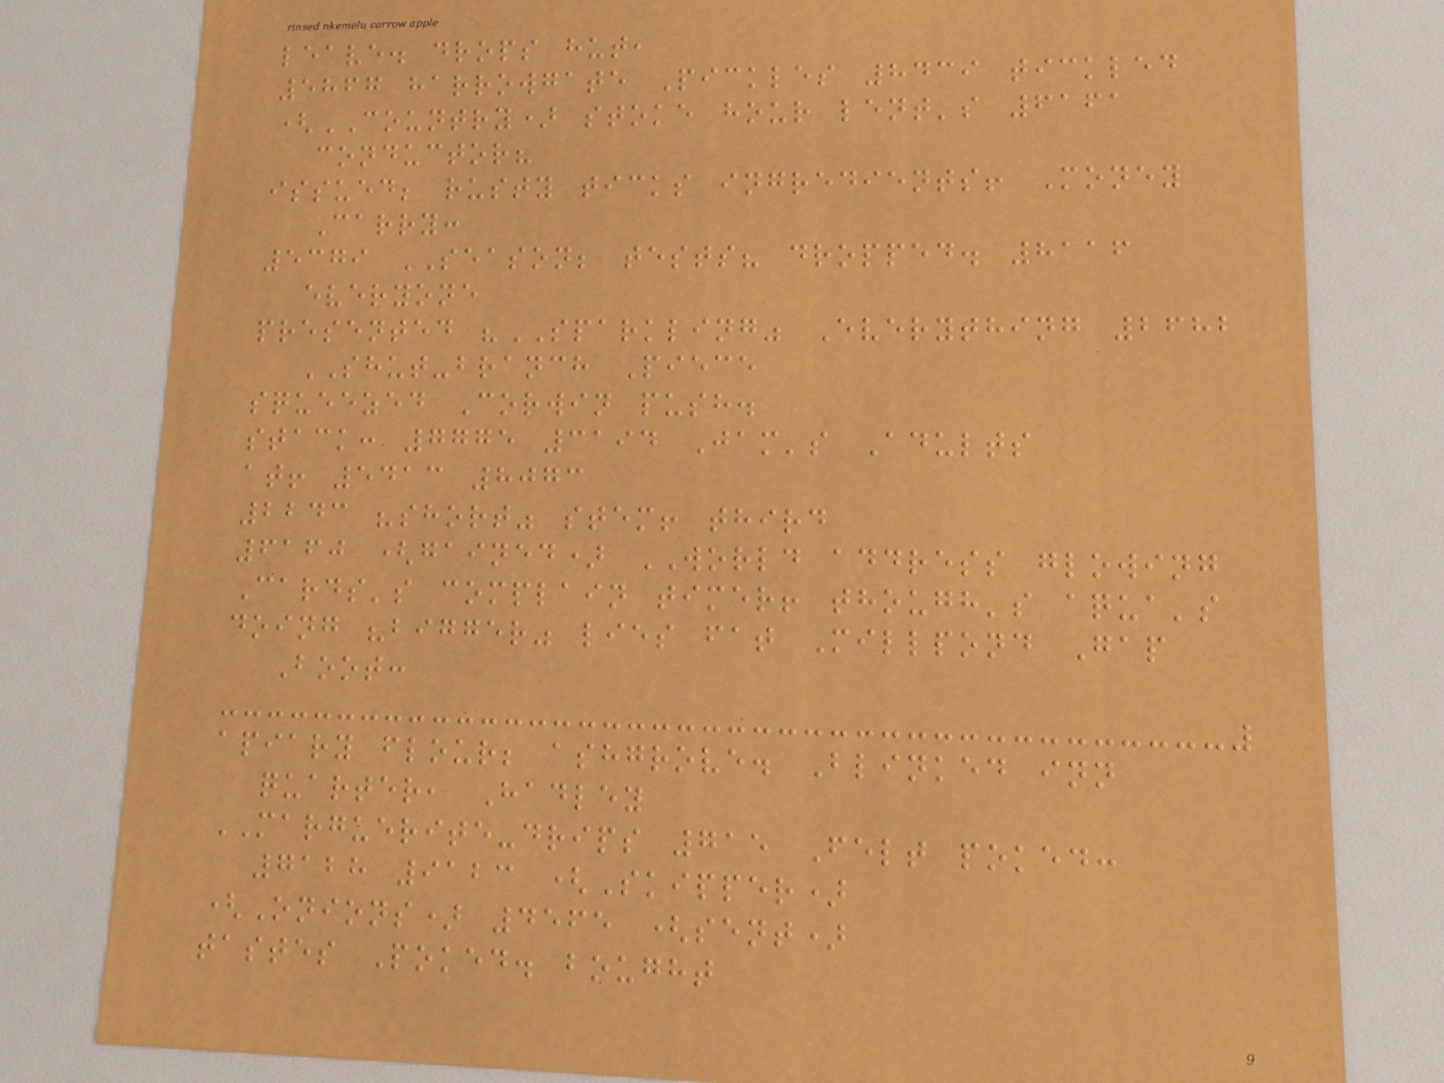leave. drops hut,
5867 harrowgate Pickles 8439 tickled
(COUNTRY) stoke hour lent's 6161
conductor?
issued; rusty ticks ingredients! Money
Carry:
5379 SEASON; tests? dropped. 8116
everyone
presented "SPARKLING" Everything 2682
SHUT-branch Piece
squeezed Corwin push.
stack: 7775 3194 Jam's Adults
at! 5413 8073
2243 "short" stem! third
6160 (gained) WORLD address glowing
Cards's complain timer! though's aqua's
doing "bigger" lies fat Millpond Gap
Boot:
apiary flour; ashgrove. Blinked inn
quarter, Hadley
MARGUERITE-drips 715 Felt poked:
7128 9123 (Skipper)
(Onions) 4565 (sent)
tastes Poked. bought
